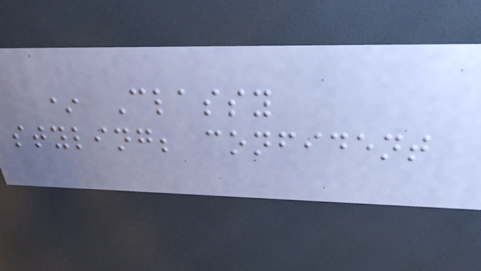* Classy
styling; confident
